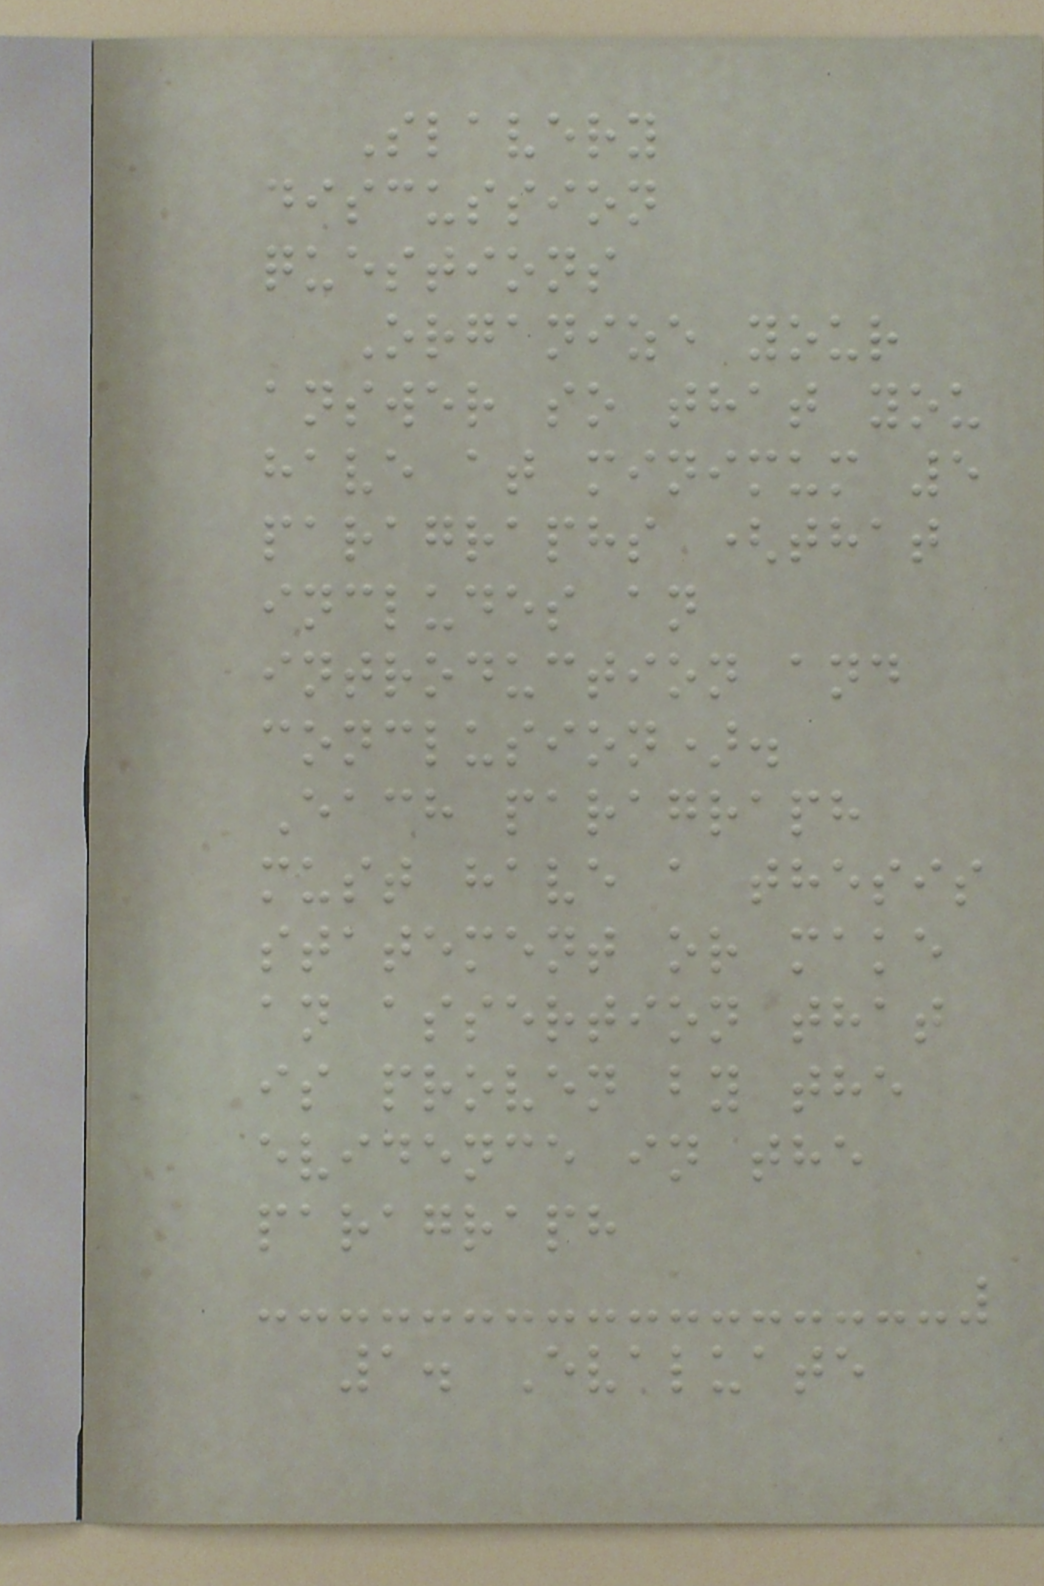Slavery
discussion
questions
Organize your
answer so that you
have at minimum 5
paragraphs (that
includes an
introduction and
conclusion).
Each paragraph
must have a thesis
statement or make
an assertion that
is proven by the
evidence in the
paragraph
1. Evaluate
